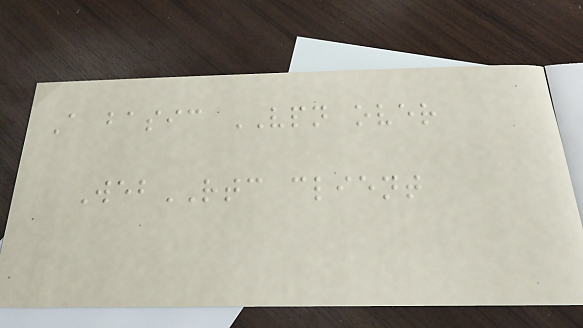A basic VPN over
WebRTC client
